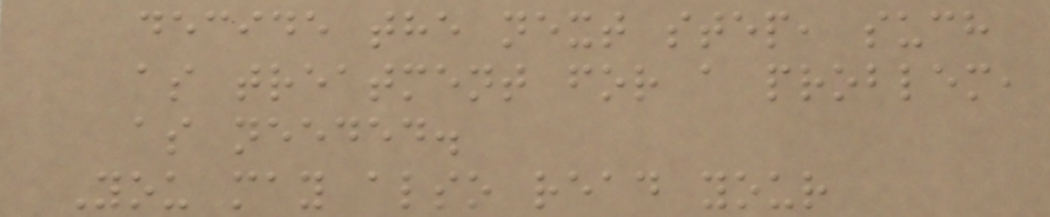decide the next step, such
as treatment for a problem,
as needed.
You may also read your
